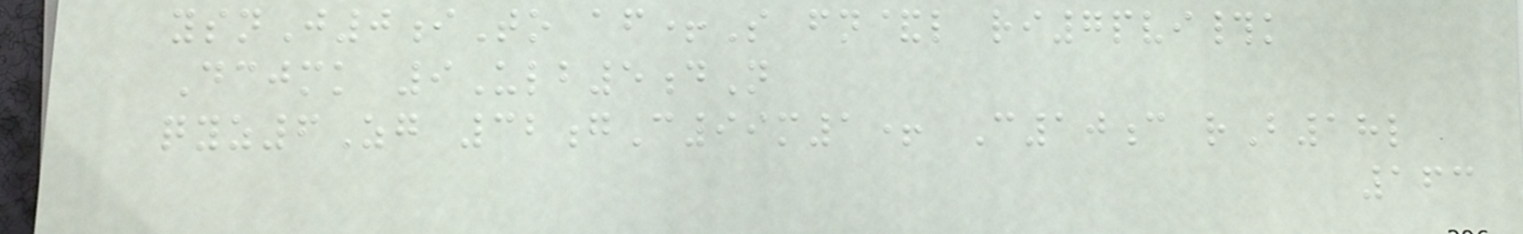ysnJ0iTo af+S fn&l ri7pvi#k
Dcjmk 9Ulb5dN
qyz6Zg 32gC99m1+ C10c rB18l
163
